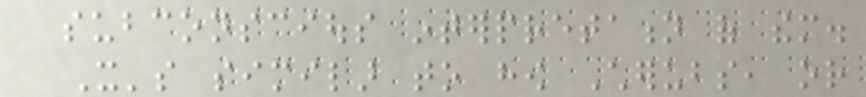subconscious interpretation of them.
It's similar to how Cherubs, or
